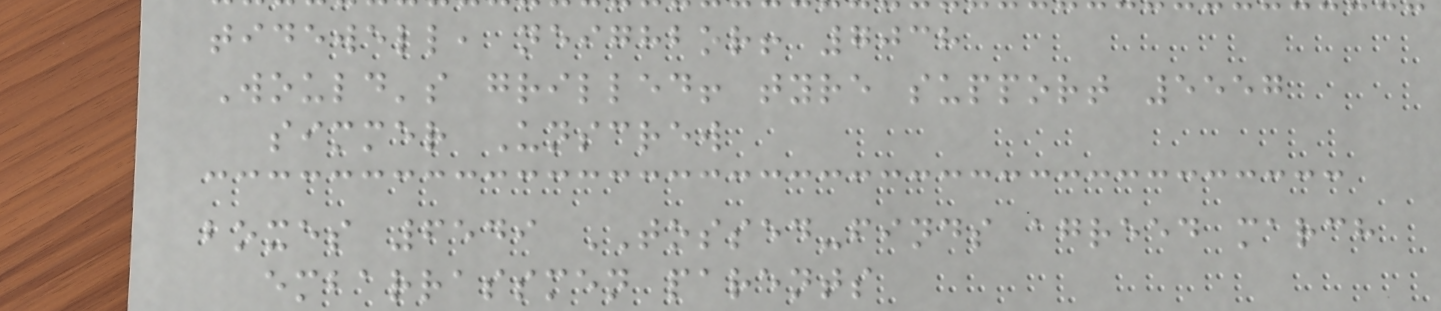tidewell, neighbor! 7038
Would's grilled! tyre support 5557
simmer Unscrew
boxes 6549 TOSSED-finds agreed march
embarrassmen parents
